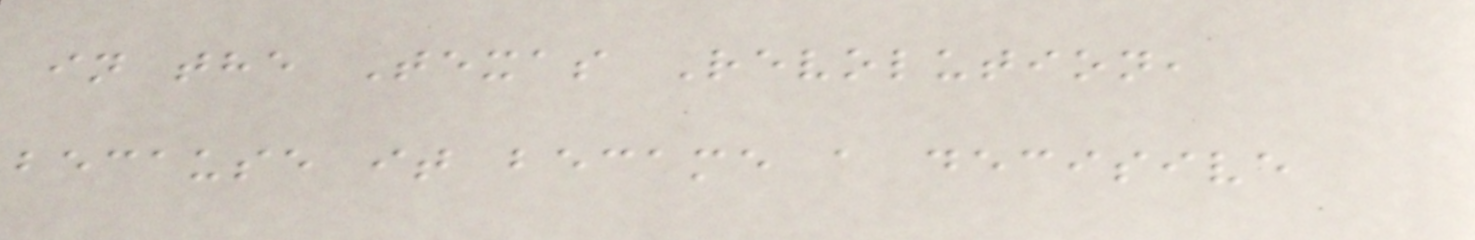in the Texas Revolution,
because it became a decisive
